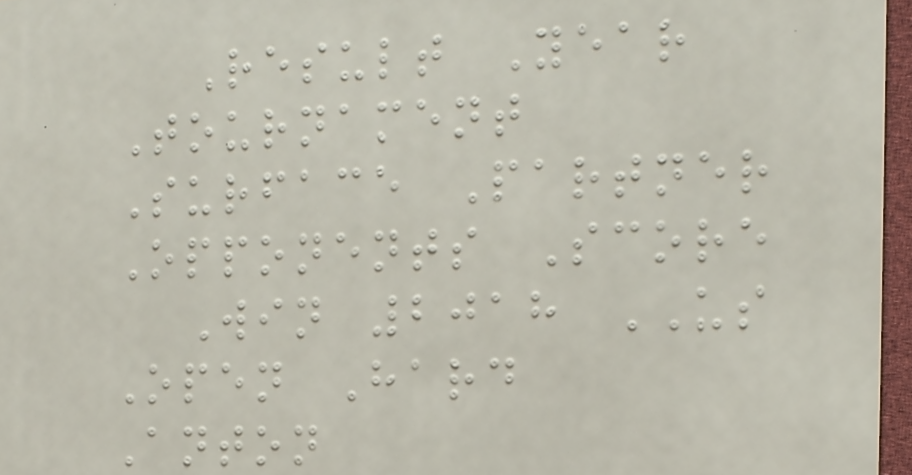Result Year
Tournament
Surface Partner
Opponents Score
Win 2018 US
Open Hard
Anton
